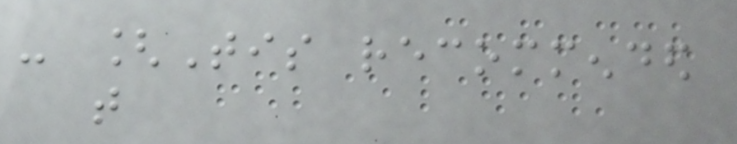- [Tis recommended
that
